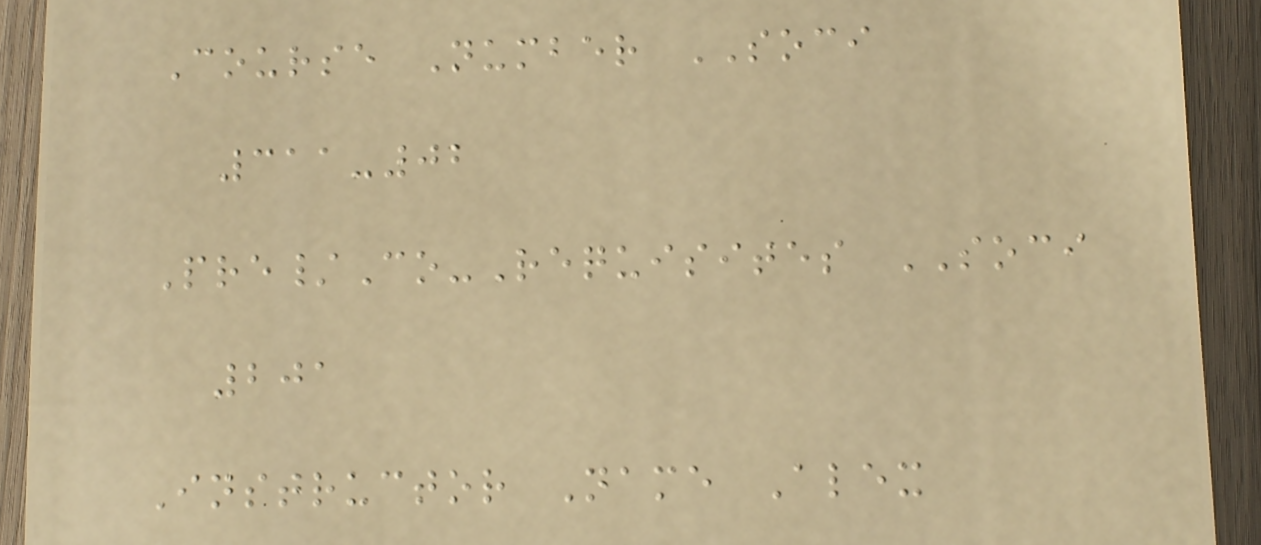Course Number SOCI
311-02
Pre/Co-Requisites SOCI
201
Instructor Name Alex
